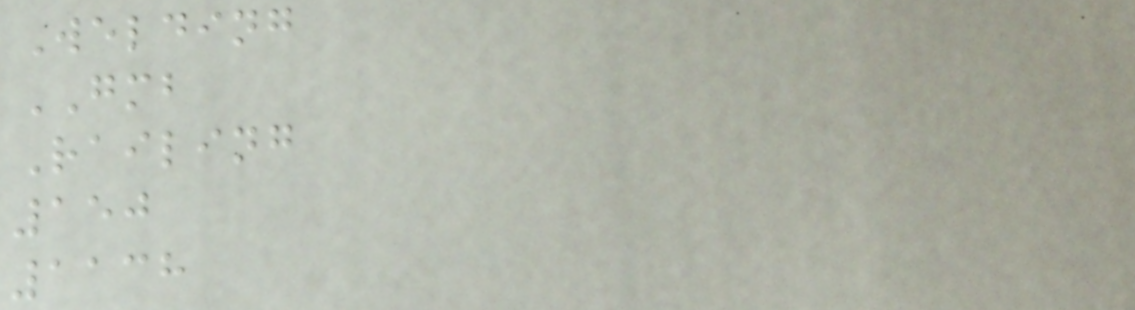Welding
GMB
Railing
150
1138
